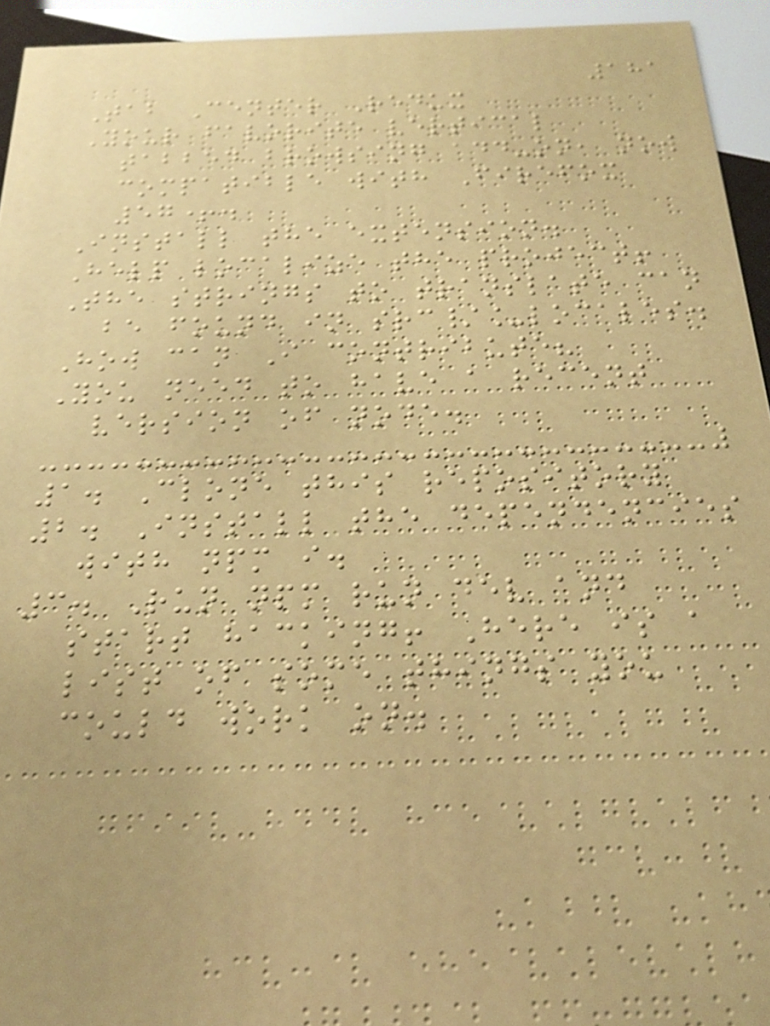181
Tab Center Redux
Your favorite vertical
tabbed browsing add-on, now
compatible with Firefox
57+.
Install the extension.
Help localize the project!
The strings to translate can
be found in src/_locales.
How can I contribute?
You need to have a recent
version of node.
1. Clone this repository
2. Install the dependencies
with npm i.
3. Run npm run dev and
start hacking! Here is a
list of some things you
could work on.
